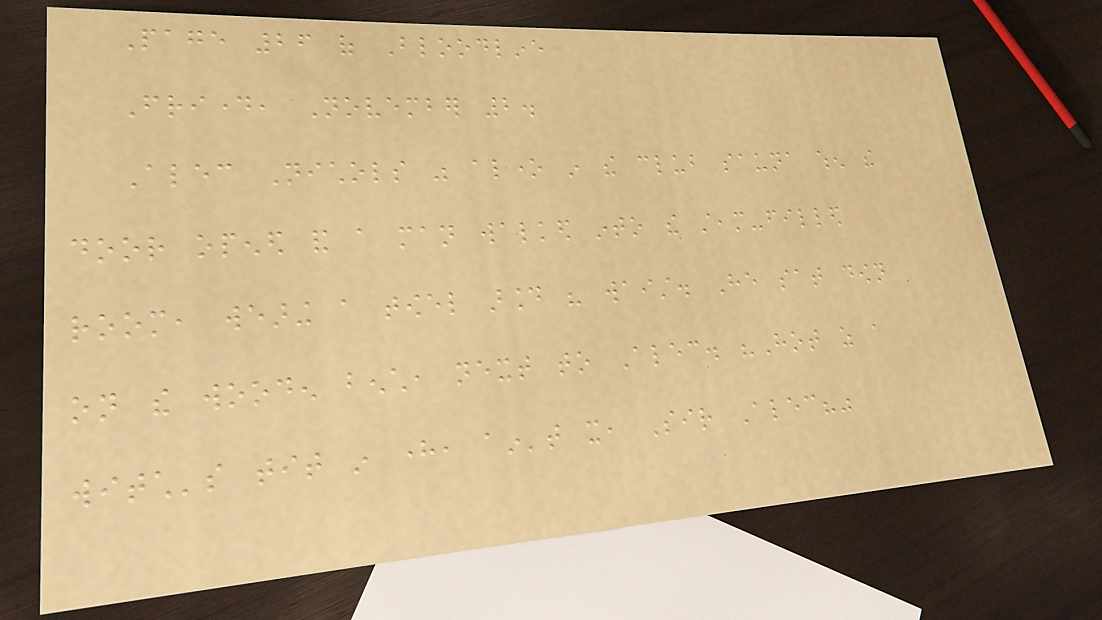Page 26 of Bloodline
Friday, November 2.
Alec Nichols was alone in the club sauna when the
door opened and a man walked into the steam-filled
room, wearing a towel around his waist. He sat down
on the wooden bench, next to Alec. "Hot as a
witch's tit in here, ain't it, Sir Alec?"
